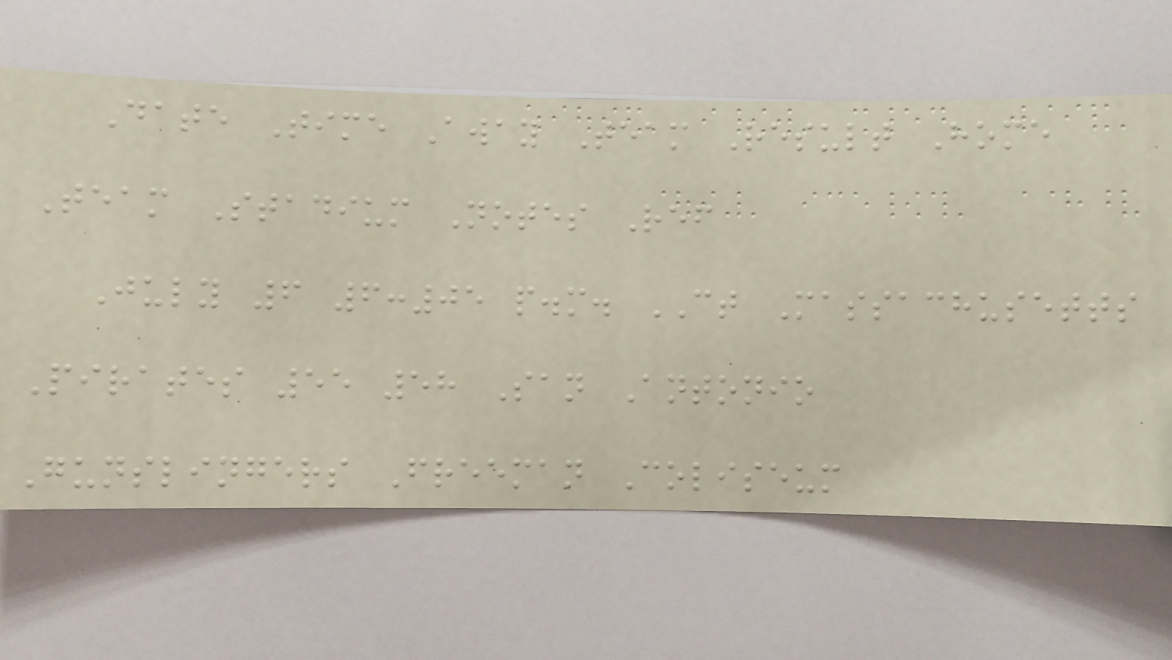Date Time Away Team Result Home
Team Stadium Notes Ref
July 6 6:05 p.m. CT Massachusetts
Pirates 55 58 San Antonio
Gunslingers Freeman Coliseum
